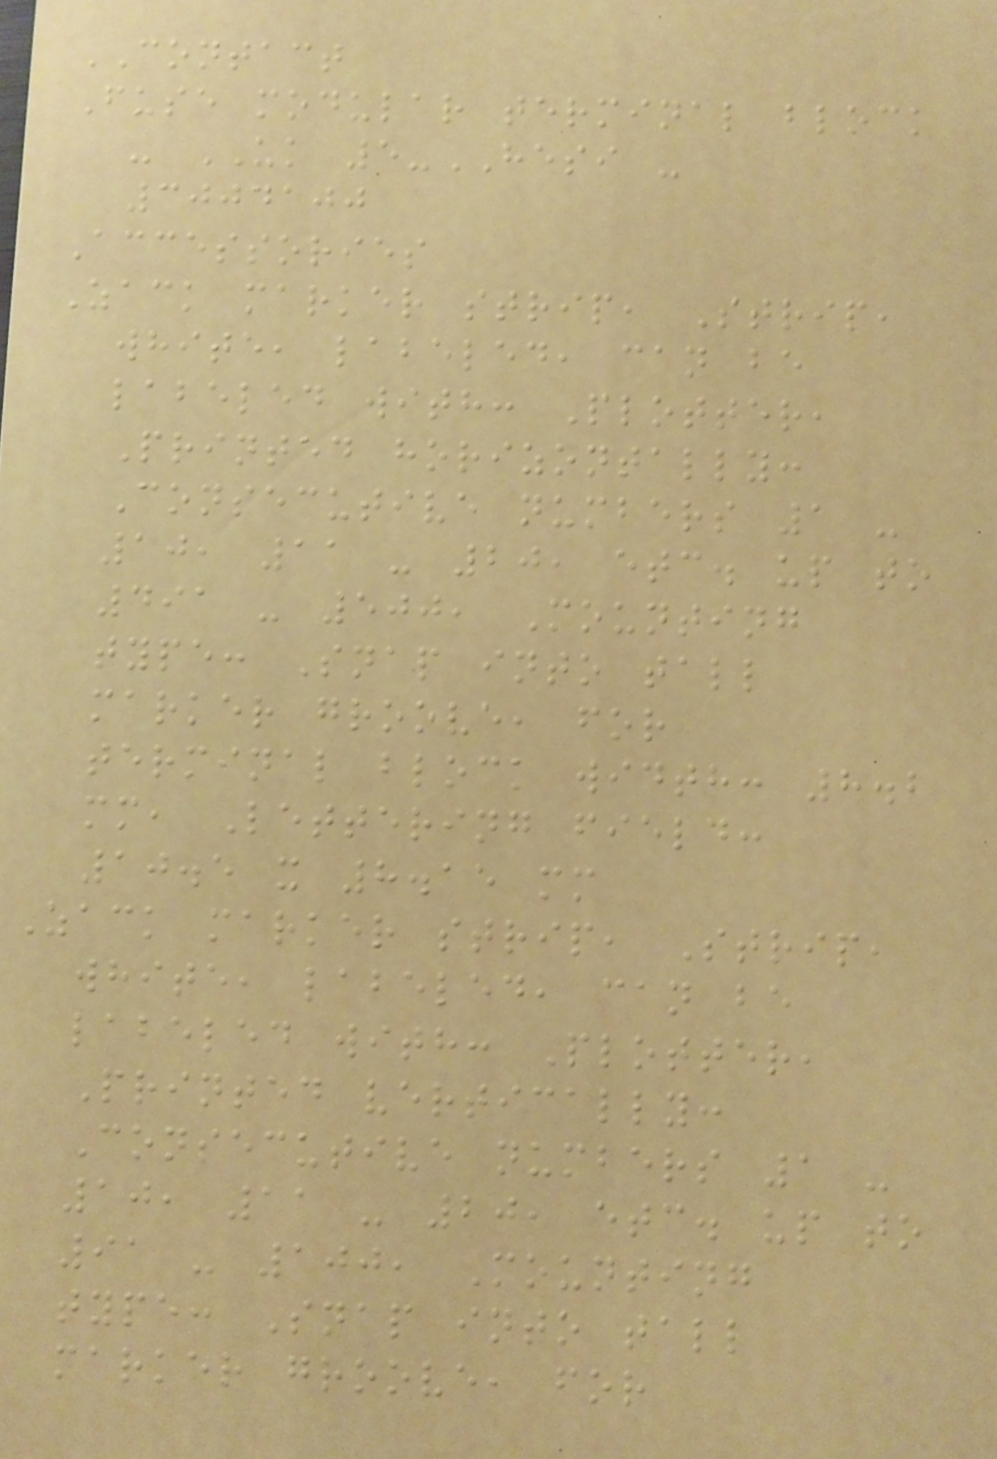CONTACT
Fuse modular terminal block
- UK 5-HESI -
3004100
Accessories
Zack marker strip, Strip,
white, labeled, can be
labeled with: Plotter,
Printed horizontally:
Consecutive numbers 1 -
10, 11 - 20, etc. up to
491 - 500, Mounting
type: Snap into tall
marker groove, for
terminal block width: 8.2
mm, Lettering field:
10.5 x 8.15 mm
Zack marker strip, Strip,
white, labeled, can be
labeled with: Plotter,
Printed vertically:
Consecutive numbers 1 -
10, 11 - 20, etc. up to
91 - 100, Mounting
type: Snap into tall
marker groove, for
